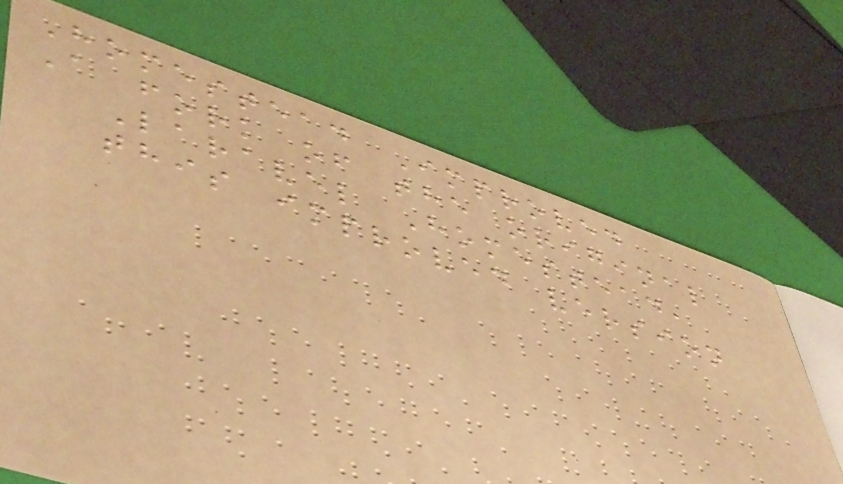Homestead Improved
A fork of the original
Laravel Homestead,
this improved version
